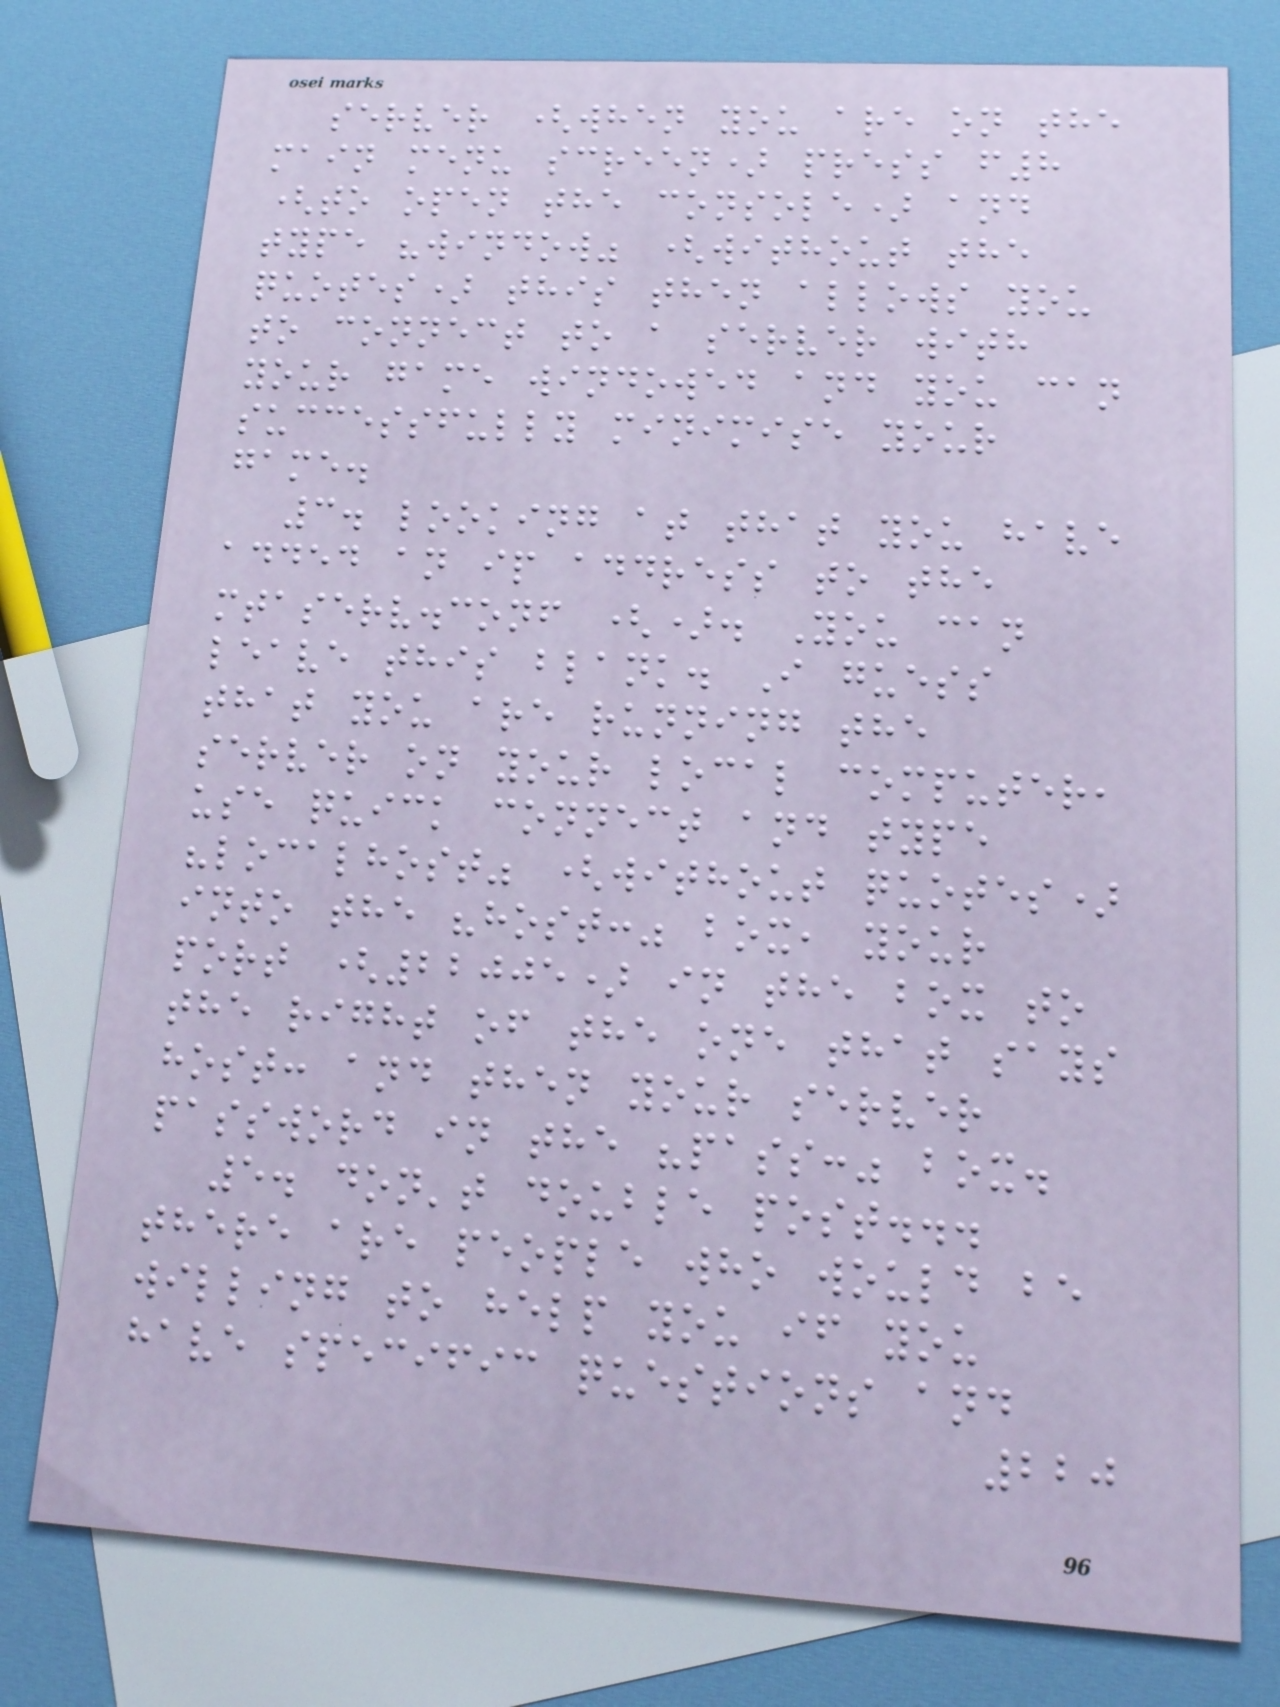server (when you are on the
main menu screen) press f8
(to open the console) and
type "window" (without the
quotes) this then allows you
to connect to a server with
your game windowed and you can
successfully minimise your
game.
3. looking at that you have
added an ip address to the
mtaserv.conf (). You can
leave this blank. I guess
that you are running the
server on your local computer,
use quick connect and type
"localhost" (without quotes)
into the "host:" box, your
port (22005) in the box to
the right of the one that says
host: and then your server
password in the "pass:" box.
5. don't double post...
there are people who would be
willing to help you if you
have specific questions and
220
